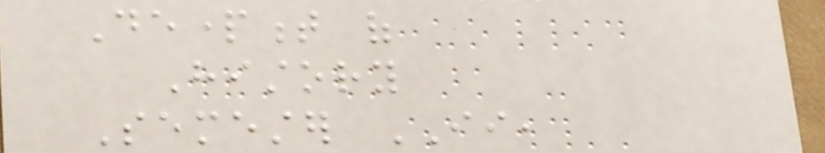Department of
History
Semester II,
